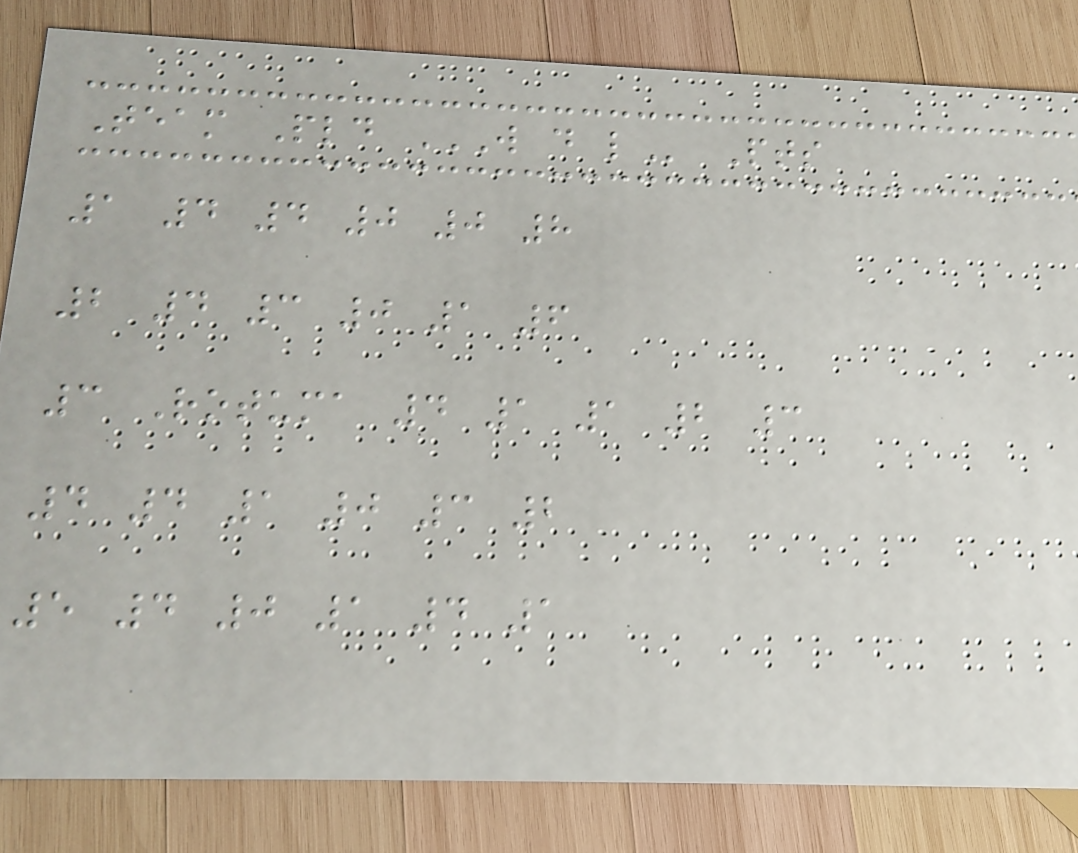Team Pld W D L Pts
1 4 4 0 0 8
2 4 3 0 1 6
3 Rotuma 4 1 1 2 3
4 4 1 0 3 2
5 4 0 1 4 1
